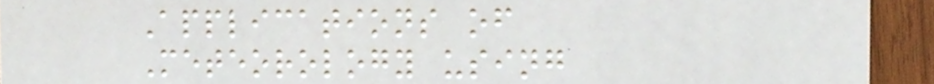Applications of
Meteorology using
